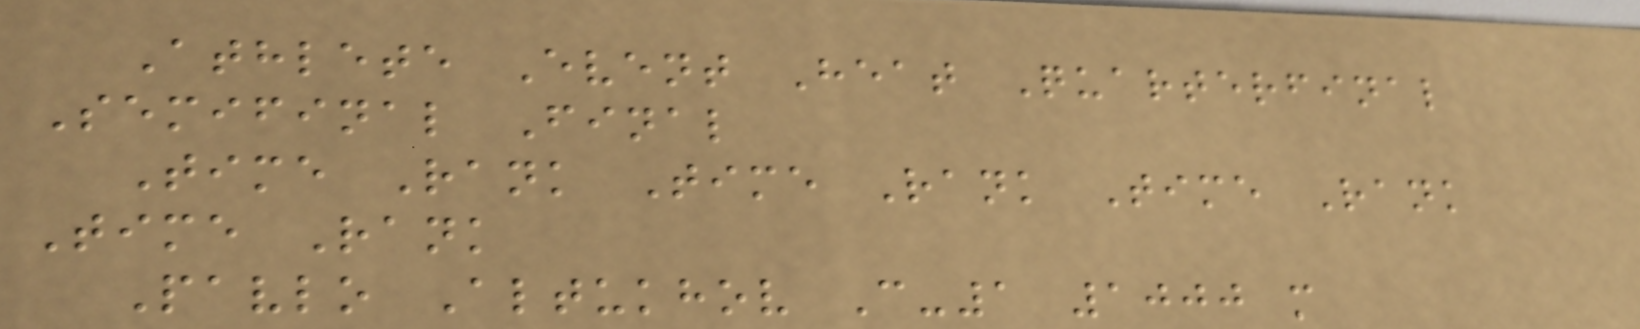Athlete Event Heat Quarterfinal
Semifinal Final
Time Rank Time Rank Time Rank
Time Rank
Pavlo Altukhov C-1 1000 m
